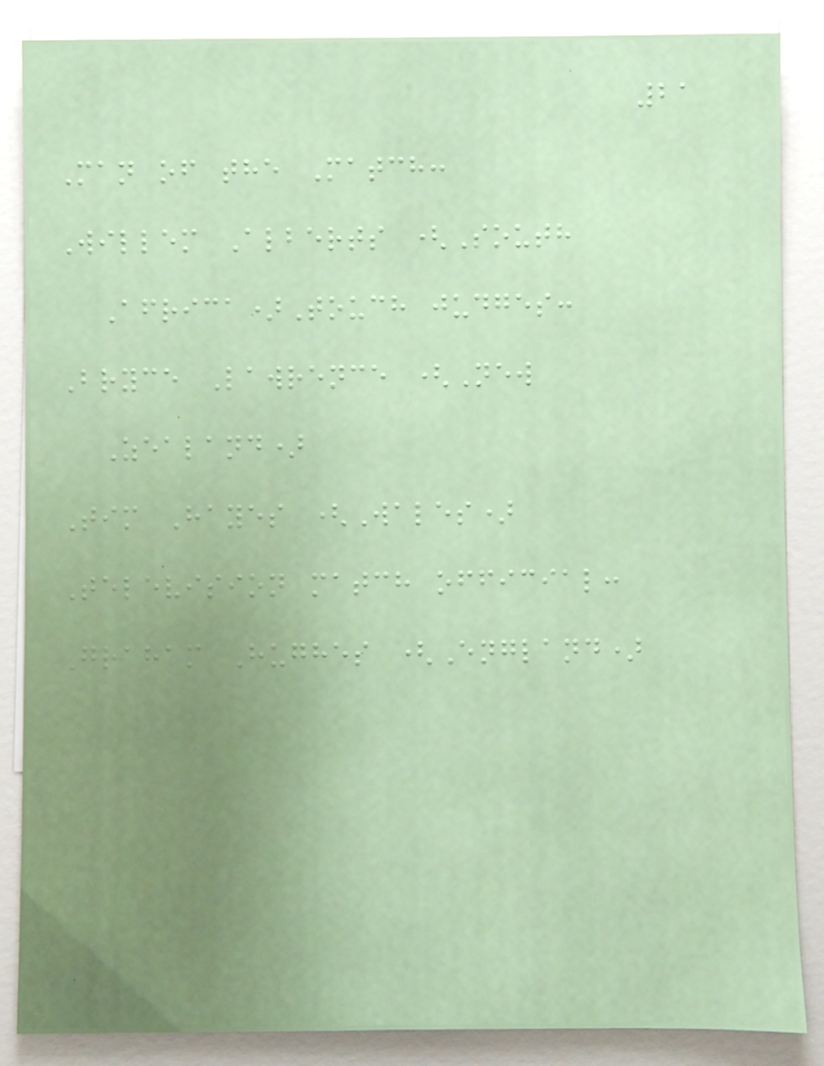21
Man of the Match:
Willem Alberts (South
Africa)Touch judges:
Bryce Lawrence (New
Zealand)
Tim Hayes (Wales)
Television match official:
Graham Hughes (England)
